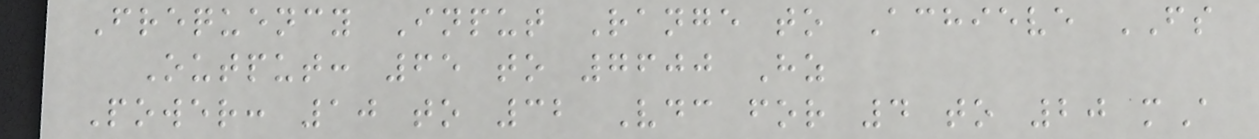Frequency Input Range to Achieve FS
Output: 65 to 7600 Hz
Power: 10 to 32 Vdc for 4 to 20 mA
